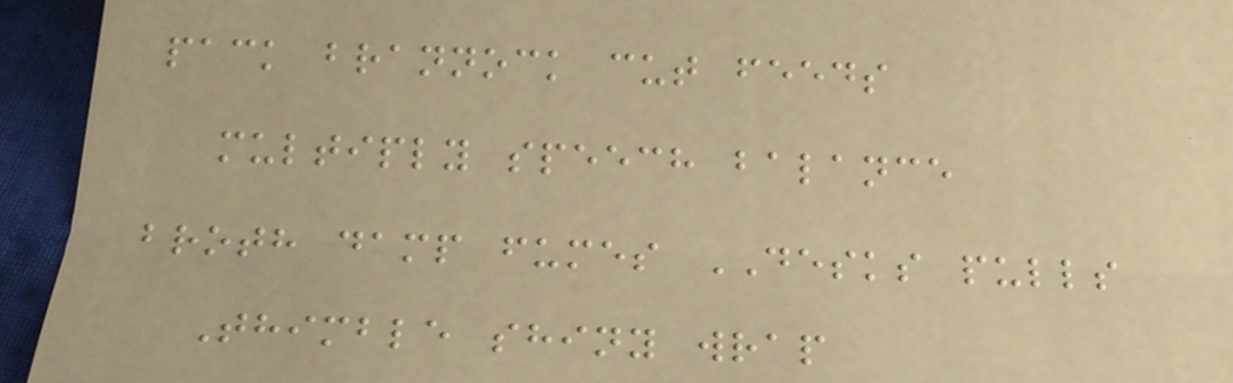pack brannock cut feeds
multiply speech balance
broth damp fumes DESKS pulls
Thimble shiny wrap
